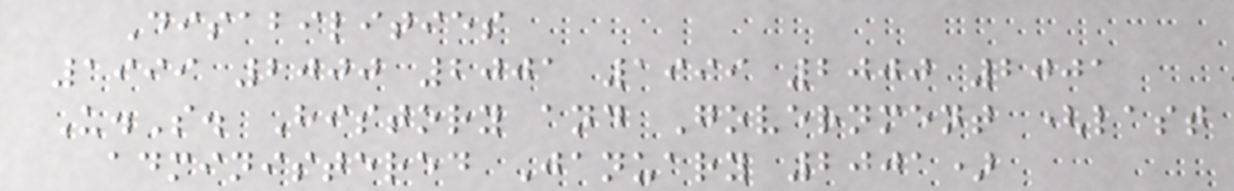Disabilities
1999 2000 2001 1999 2000 2001
U.S. History and Government (last
administered January 2001)
